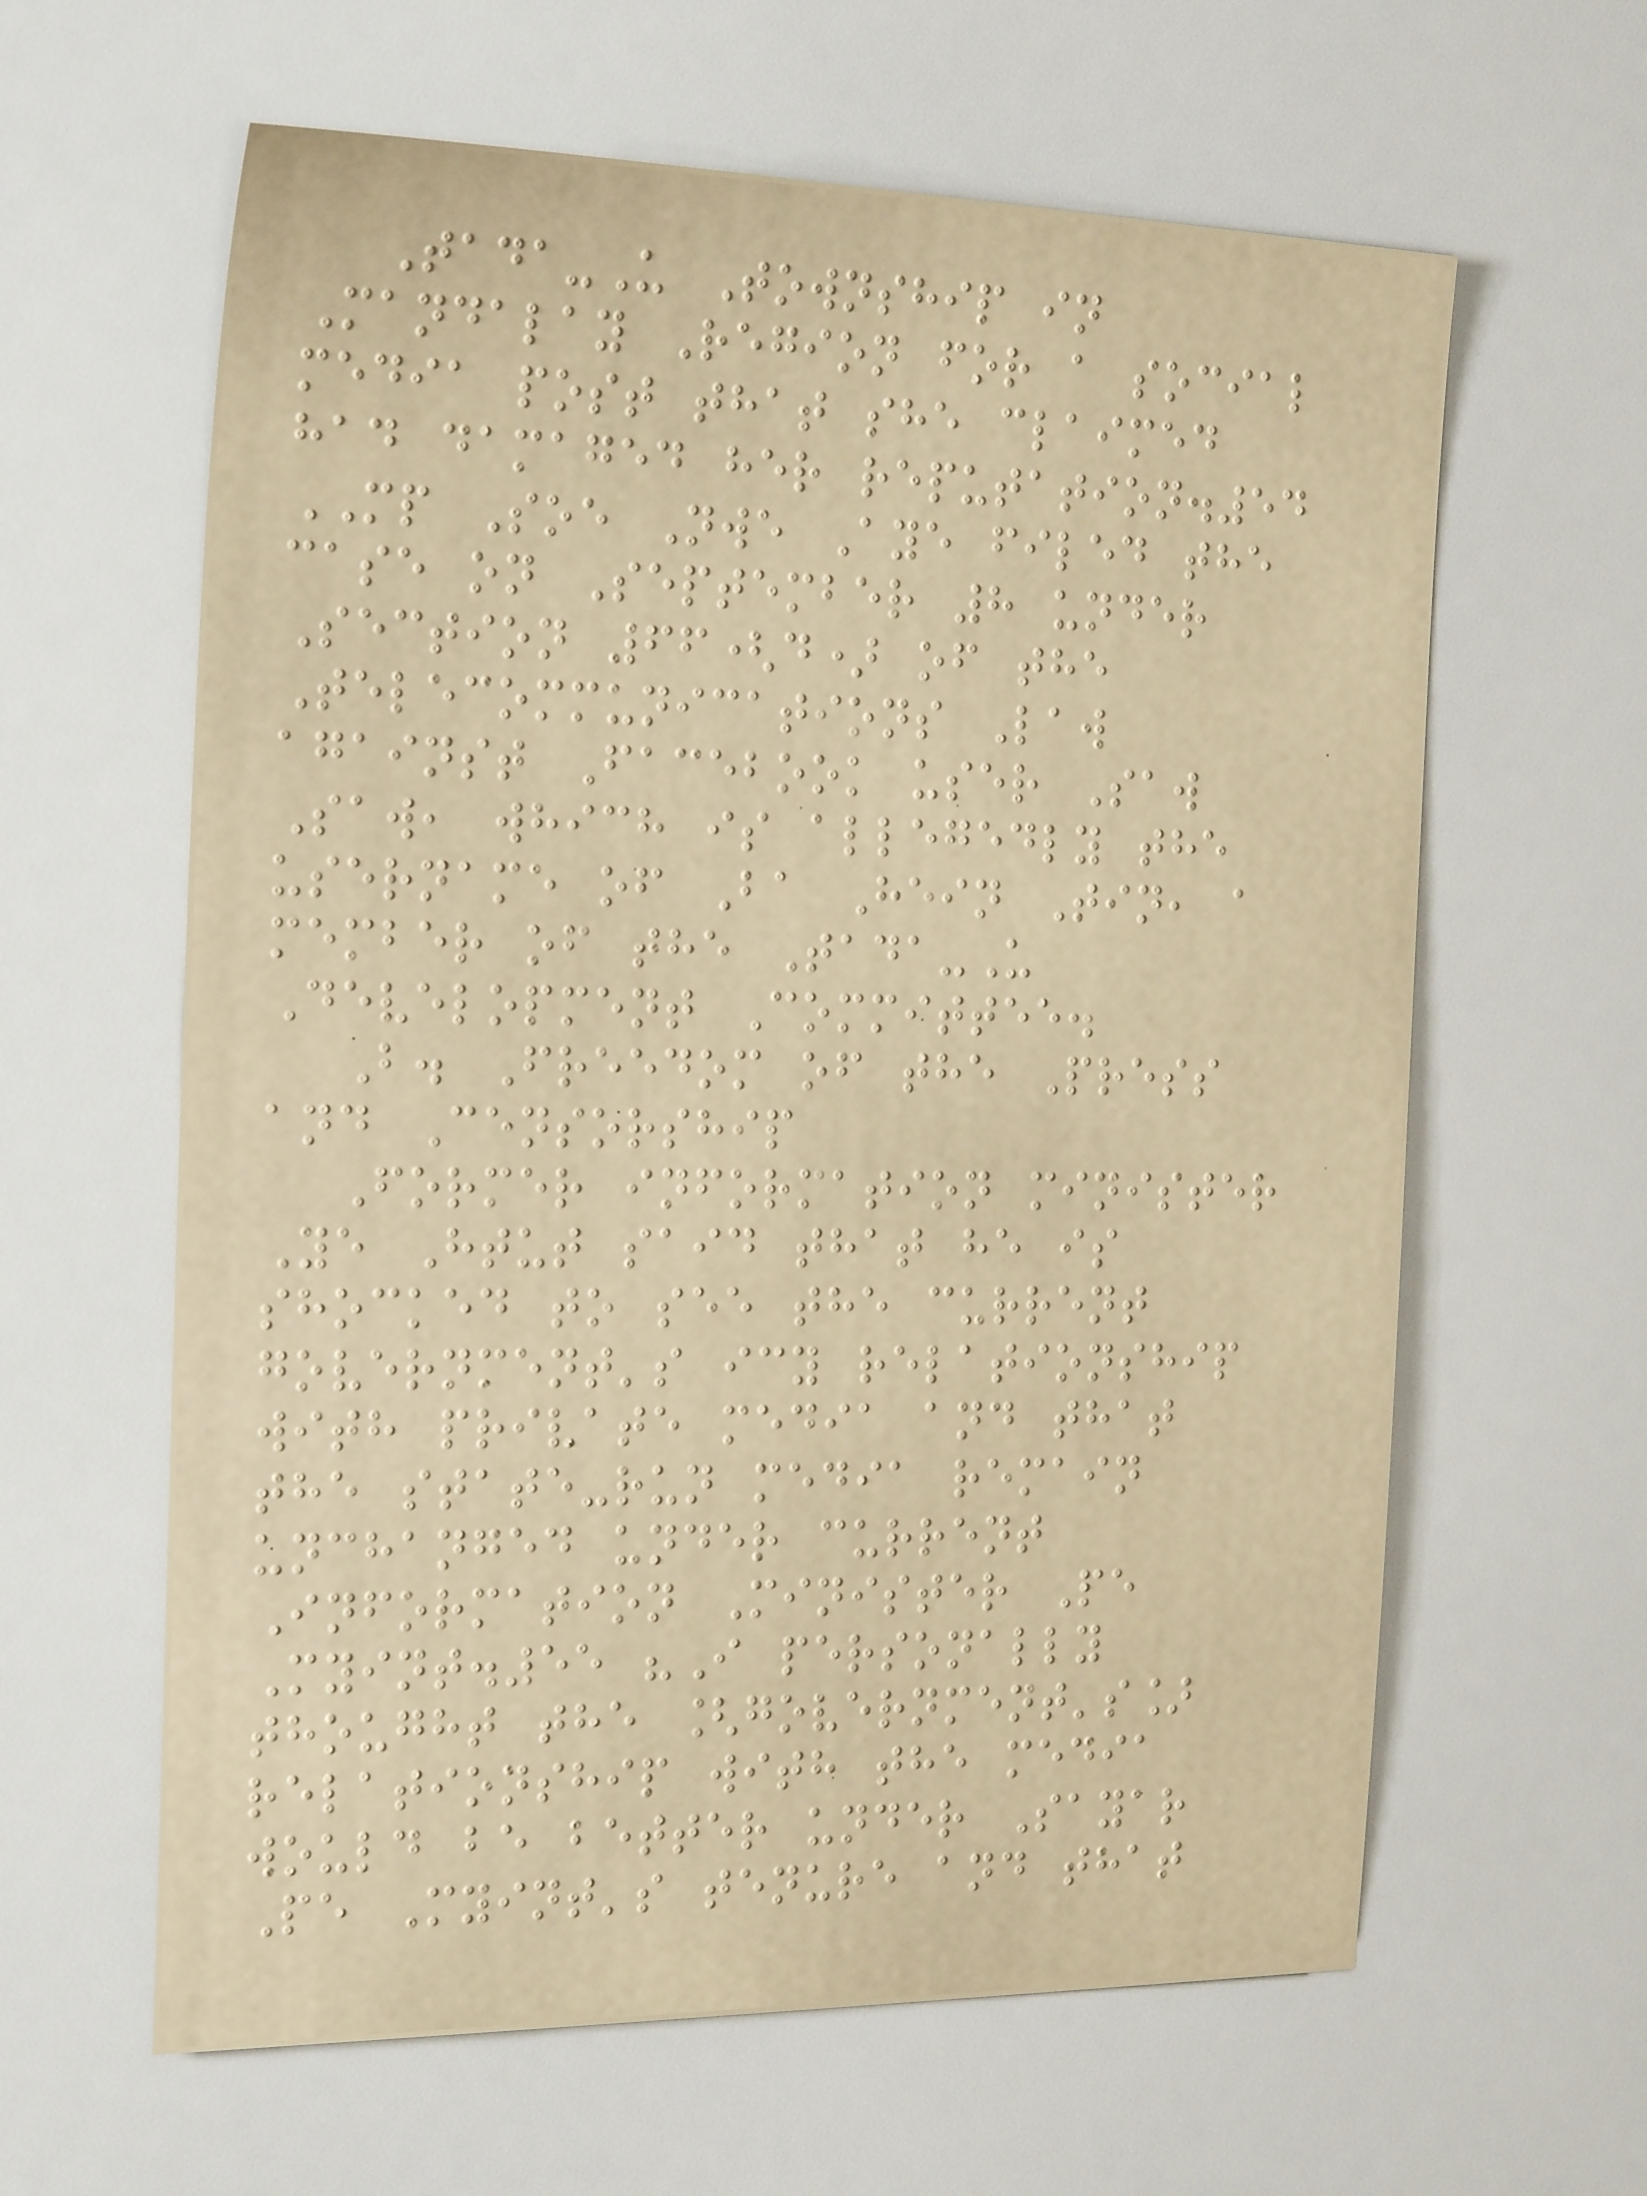Tada-U Township in
Mandalay Region for a social
media post that she claimed
had damaged her reputation.54
MP Soe Nwe Aye filed the
case on September 8 under
Section 66(d) of the
Telecommunications Law
against Facebook user Saw
Saw, which is allegedly the
username of Ba Hein Tin, a
member of the Tada-U
Development Committee.
B. Freedom of the Press
and Censorship
Former information minister
Ye Htut said that he is
shocked to see the current
government's icy relationship
with private media and that
the state-run media remain
unchanged under current
Information Minister Pe
Myint.55 "I personally
thought the [government's]
relationship with the media
would be better under Sayar
Pe Myint's tenure and that
